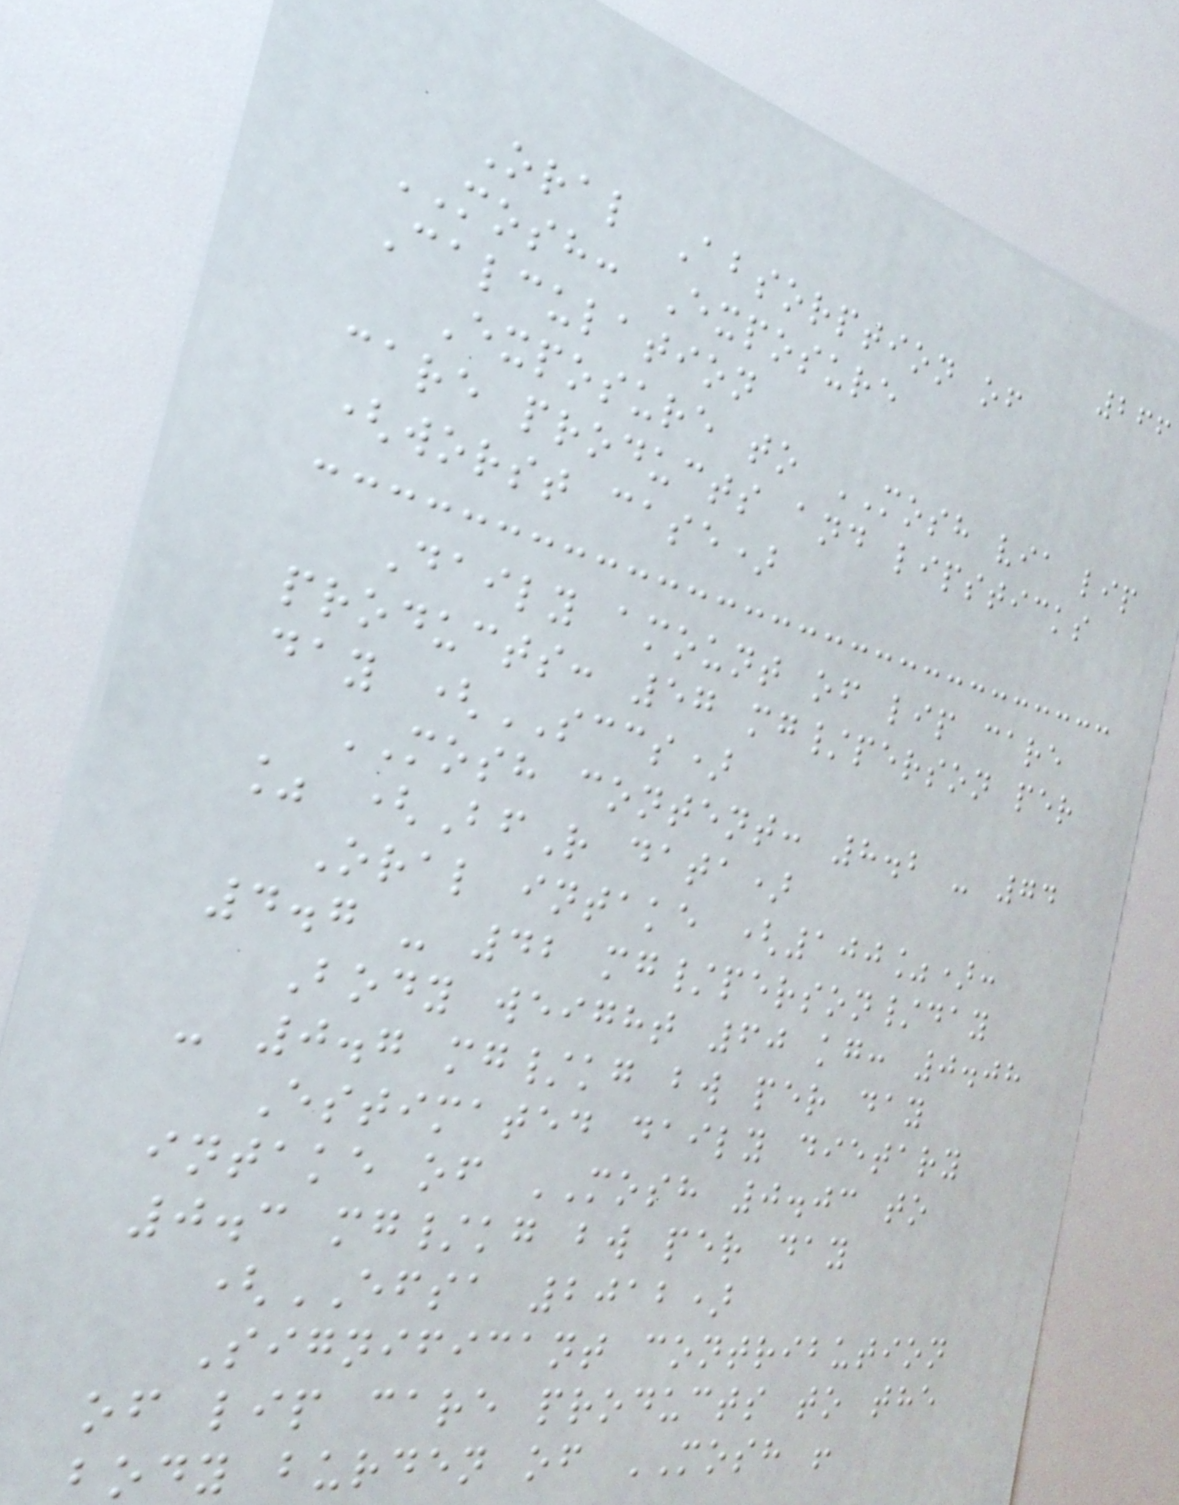266
Oral Absorption of
MOSH: Exposure
Calculation
Exposure to MOSH via lip
care products and lipsticks
(worst case)
Daily amount of lip care
products: 57 mg/person per
day (SCCS)
MOSH content: 8.2 - 74
% (BfR data)
Oral intake (100%):
4.7 - 42 mg/person/day
Body weight 60 kg: 0.08
- 0.7 mg/kg bw per day
Estimated daily dietary
intake of MOSH 0.03 to
0.3 mg/kg bw per day
(EFSA 2012)
Significant contribution
of lip care products to the
body burden of MOSH !
